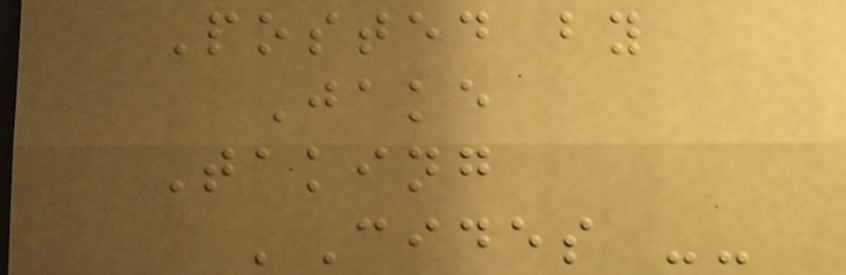Posted by
Jake
Taking
'Cides --
